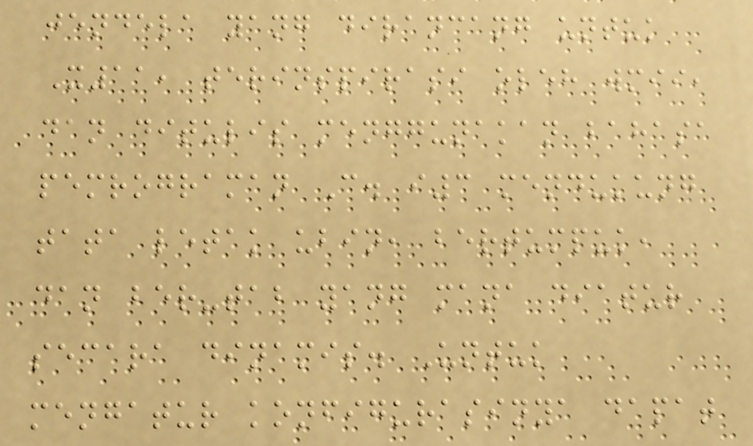jendela yang dirancang untuk
X11, terinspirasi oleh wmii,
dan ditulis menggunakan bahasa
pemrograman C. i3 mendukung
tata letak ubin, bertumpuk,
dan ber-tab yang mana diatur
secara dinamis. Untuk
mengatur konfigurasinya dapat
